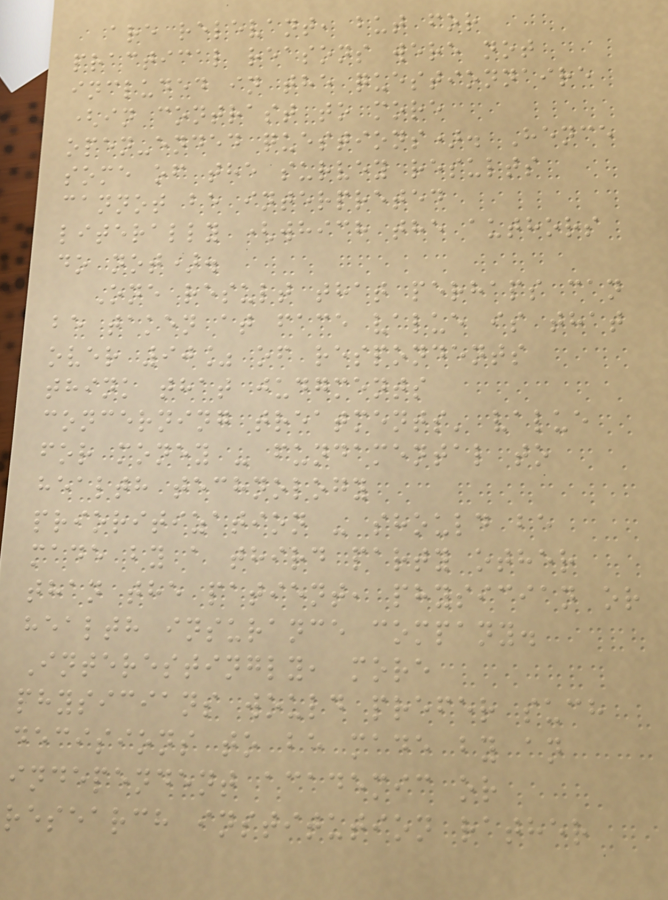are relevant, but for
practical reasons were not
included in the questionnaire
(in contrast to more
open-ended questions). Hence
some of the survey results
cannot be interpreted
literally (which the authors
do not).
One result that perhaps can
be taken at face value is that
over 90% of respondents
think that judgments
concerning treatments' value
for money - fundamental to
health technology
prioritization - should be
made by a third party other
than the patient, physician or
health insurance company.
Interestingly, more
physicians would prefer such
decisions to be made by an
independent academic or
research institution rather
